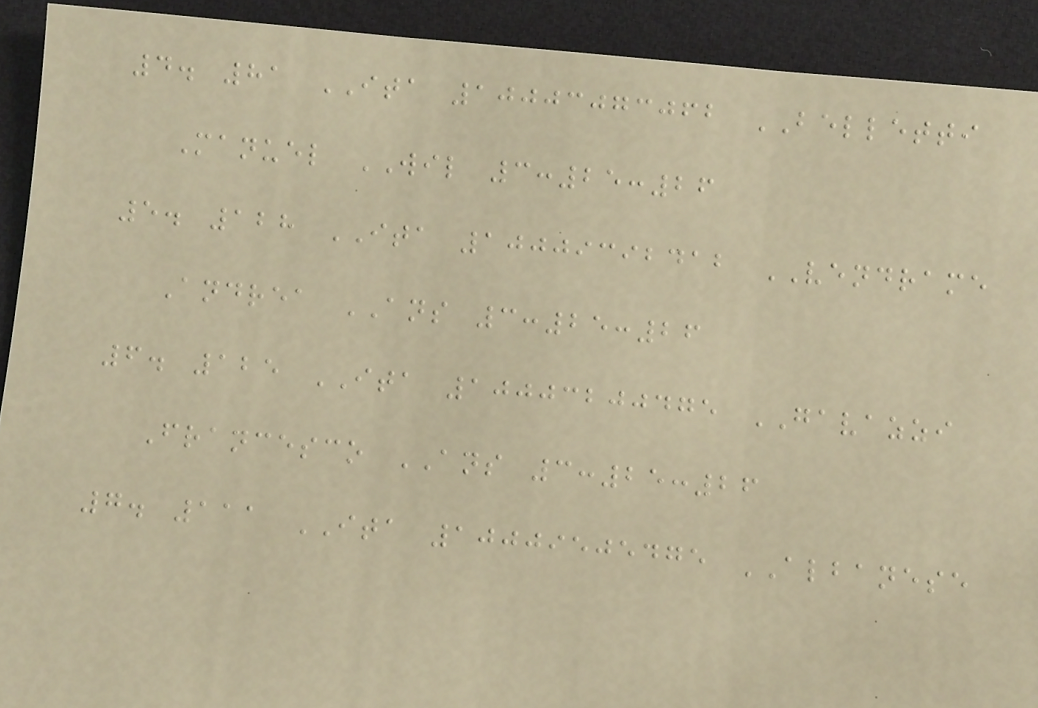4. 81 ITA 10003073062 BELLETTI
Manuel WIL 3:25:26
5. 128 ITA 10009392412 VENDRAME
Andrea ANS 3:25:26
6. 125 ITA 10003200475 GAVAZZI
Francesco ANS 3:25:26
7. 111 ITA 10009505475 ALBANESE
